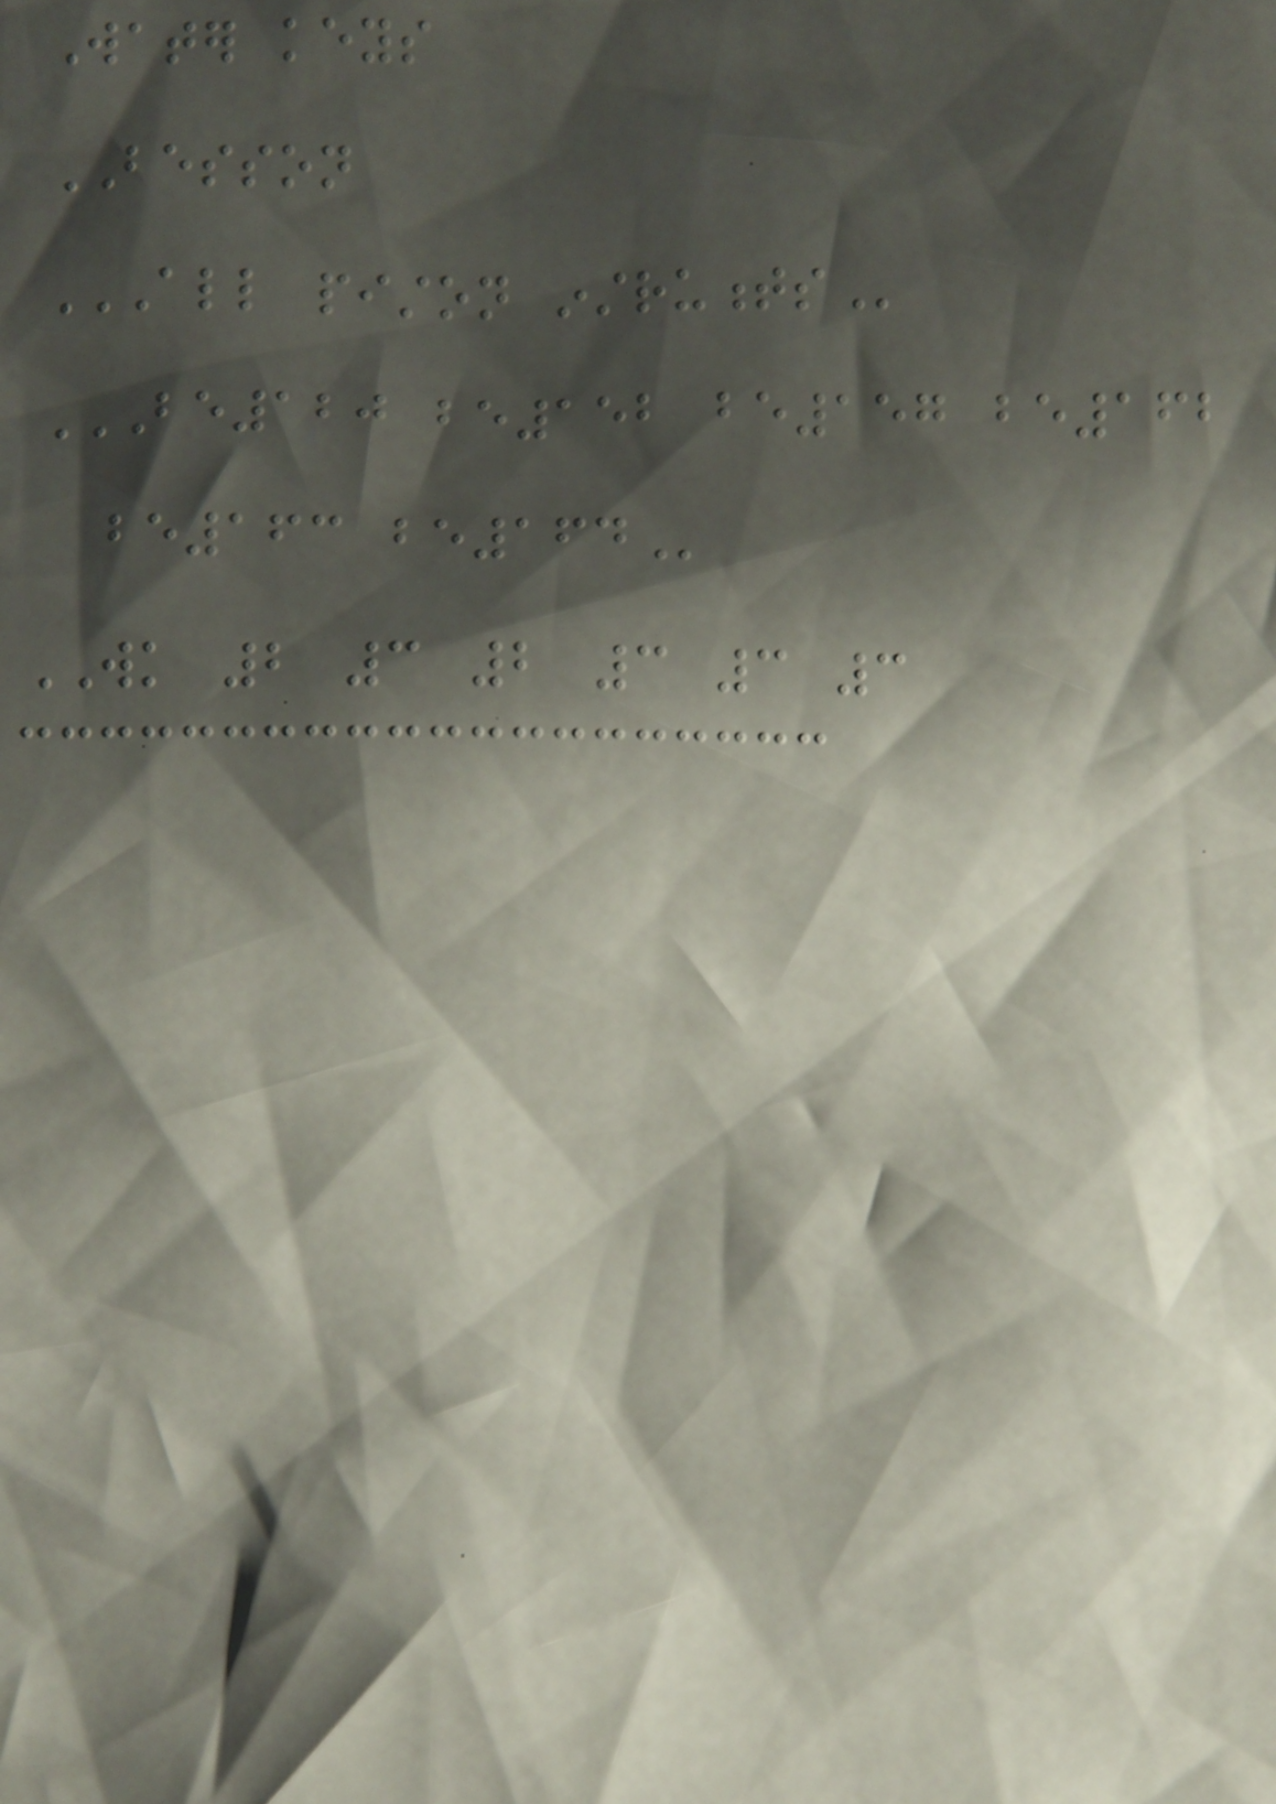Water keys
BESSON
ALL PISTON INSTRUMENTS
BE120 BE152 BE157 BE162
BE163 BE164
WK 2 3 2 3 3 3
